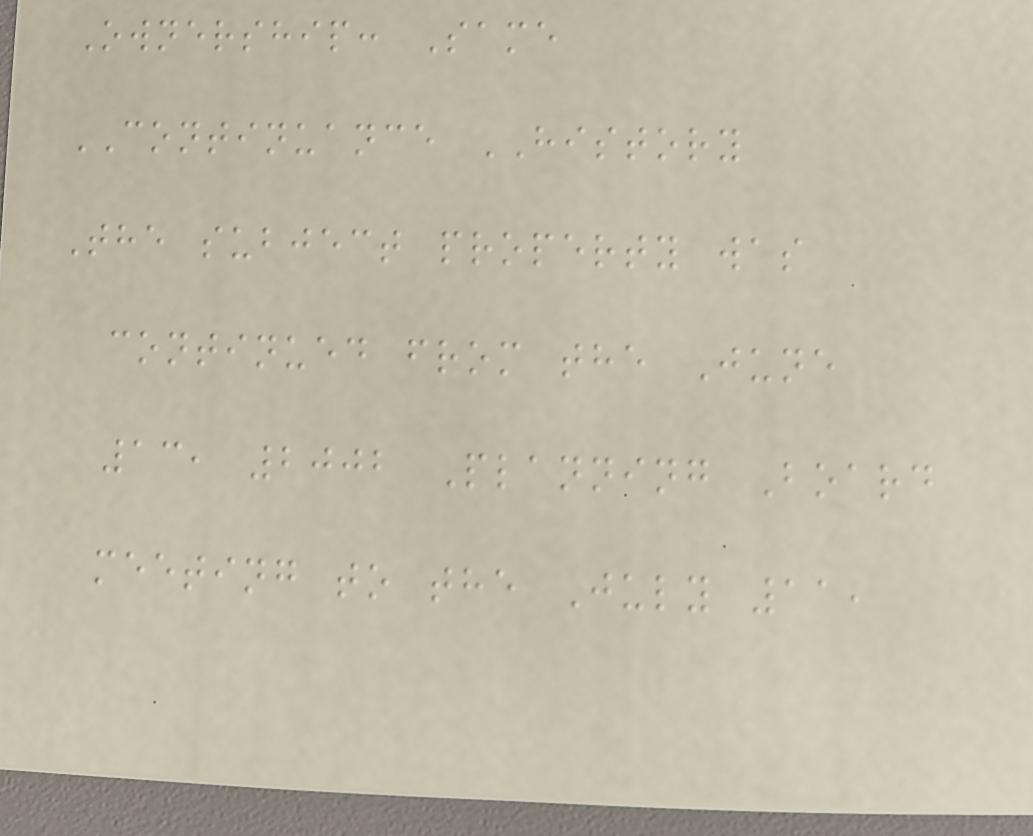Ownership: Same
CONTINUANCE HISTORY
The subject property was
continued from the June
13, 2002 Planning Board
meeting to the July 11,
